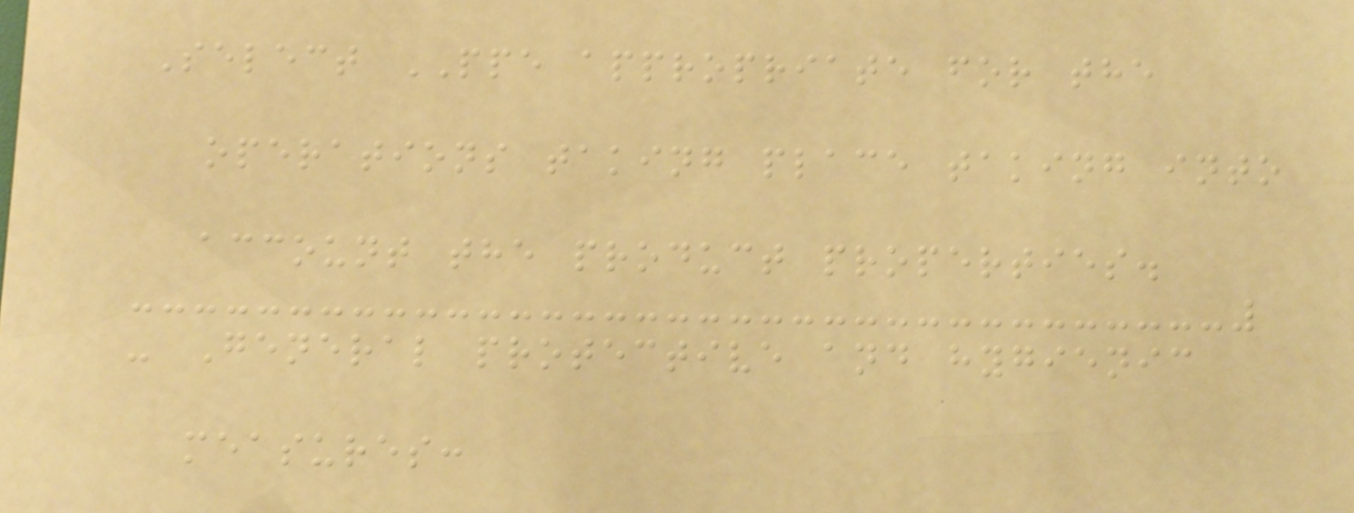Select PPE appropriate for the
operations taking place taking into
account the product properties.
- General protective and hygienic
measures:
